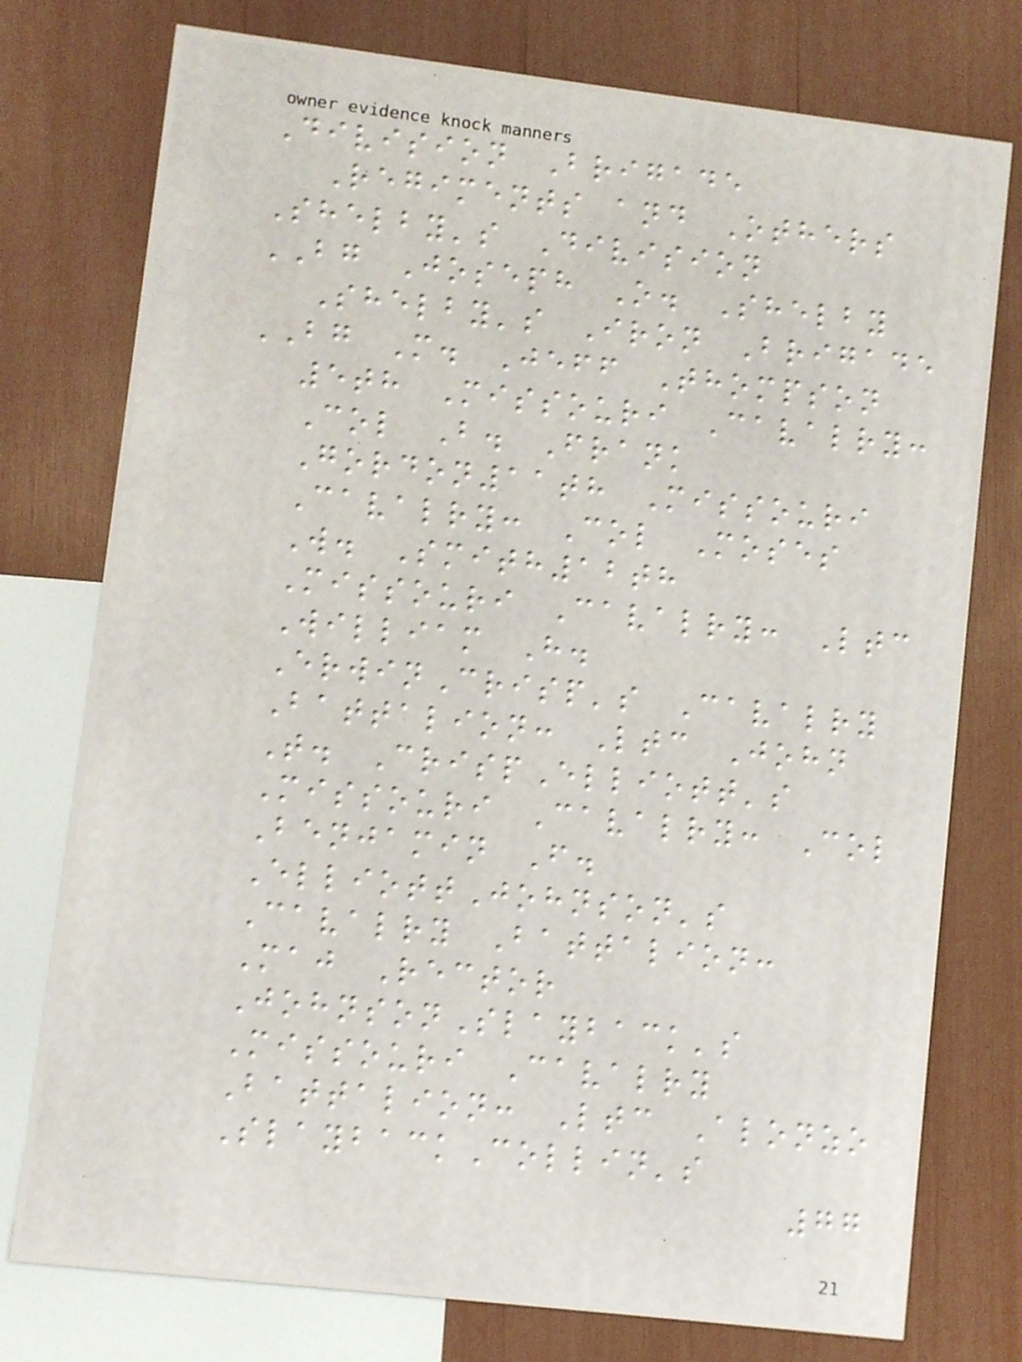Division Brigade
Regiments and Others
Shelby's Division
BG Joseph O. Shelby
Shelby's Iron Brigade
BG M. Jeff Thompson
5th Missouri Cavalry:
Col B. Frank
Gordon11th Missouri
Cavalry: Col Moses
W. Smith12th
Missouri Cavalry: Ltc
William H.
ErwinCrisp's Cavalry
Battalion: Ltc John
T. CrispElliott's
Missouri Cavalry: Col
Benjamin F.
ElliottJohnson's
Cavalry Battalion:
Maj Rector
JohnsonSlayback's
Missouri Cavalry
Battalion: Ltc Alonzo
SlaybackCollin's
77
